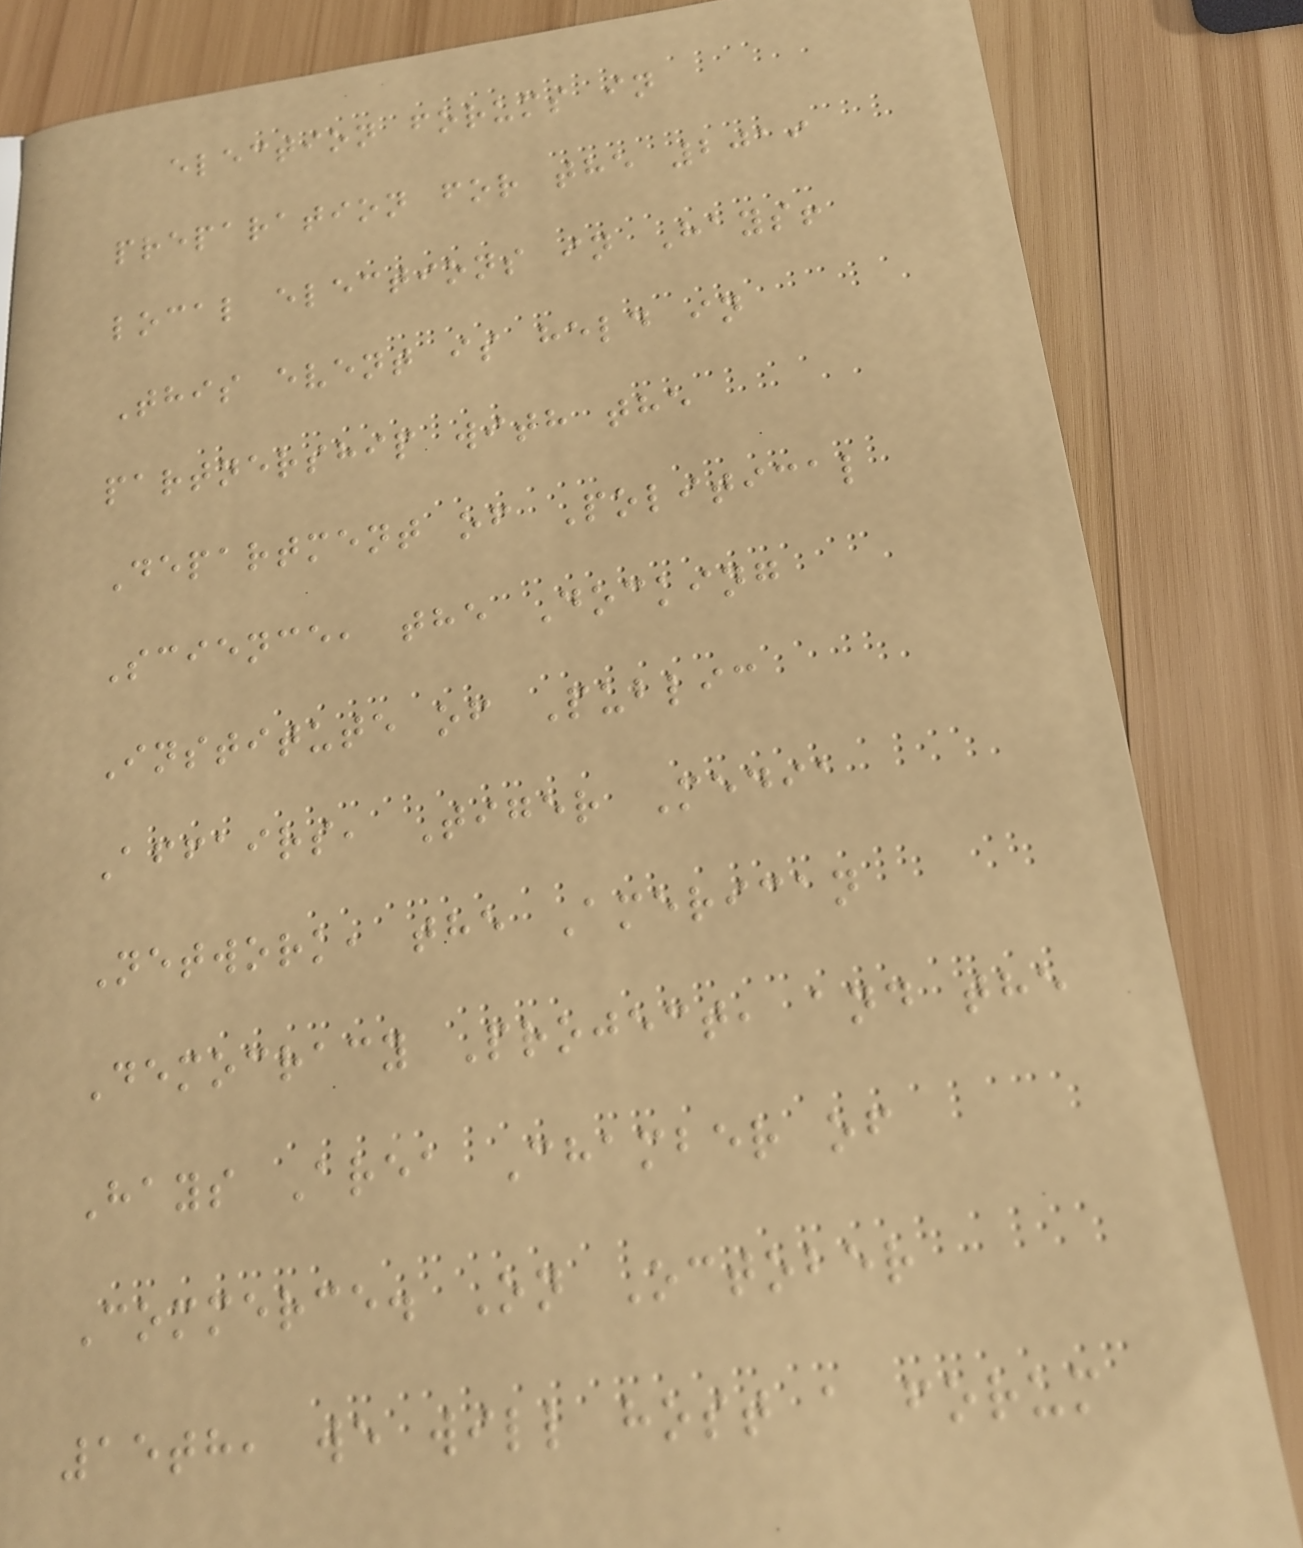election forums in
preparation for the 2019
local elections in Hays!
This event is held in
partnership with the
Department of Political
Science, the Docking
Institute of Public
Affairs, Tiger Media
Network, the American
Democracy Project, and the
Hays Area Chamber of
Commerce. On October
15th, we will host a forum
